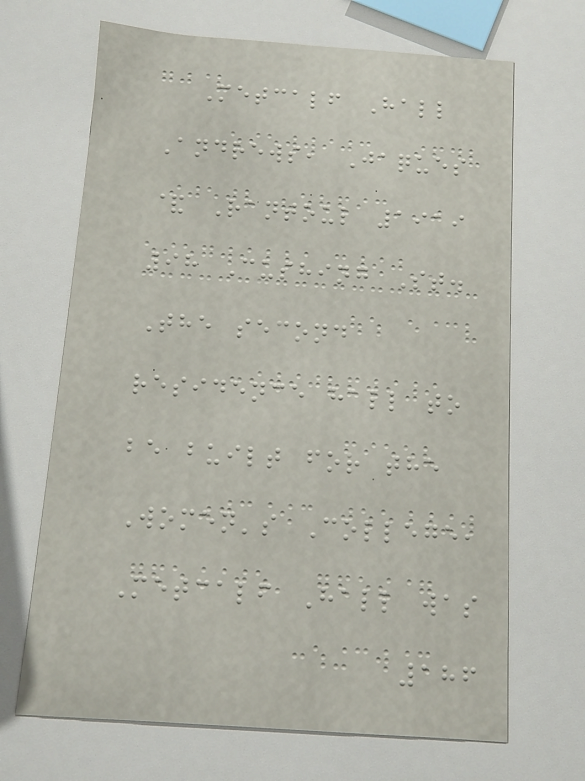Metcalf Hall
Andrews, Jaques
& Rantoul 1919
98 Cushing St.
The second
residence hall to
be built for the
Women's College,
Metcalf Hall was
186
